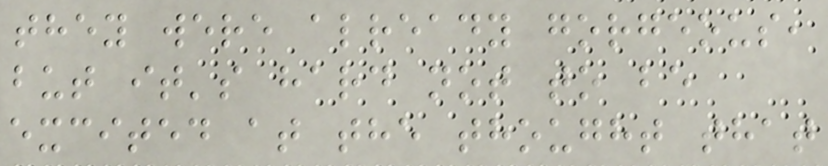they were already gorgeous,
but it's hard not to be
excited at the thought that
